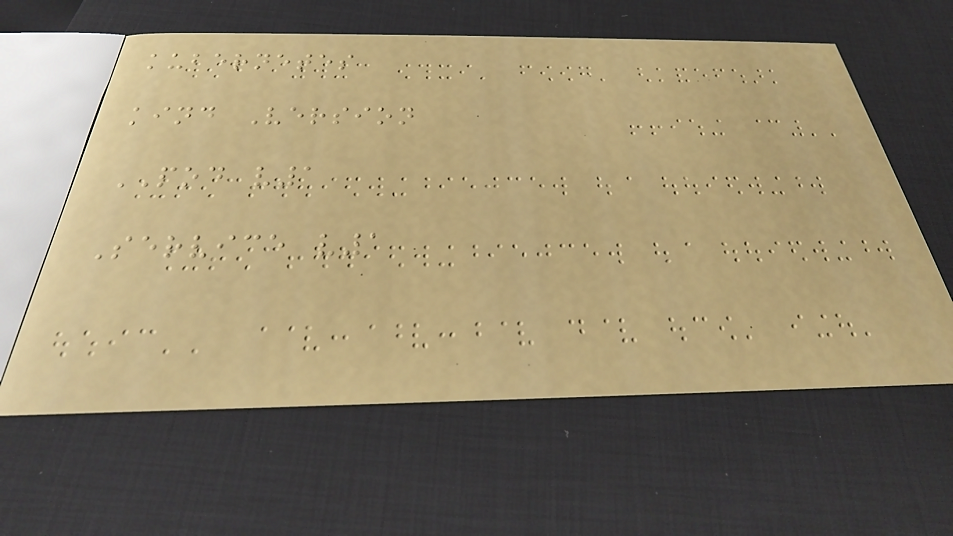kubernetes
kind Version
POD v1
Service v1
